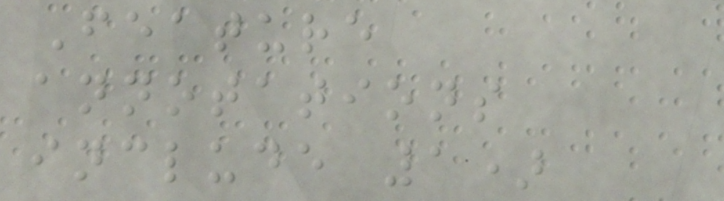Feature
annotations
include 1)
